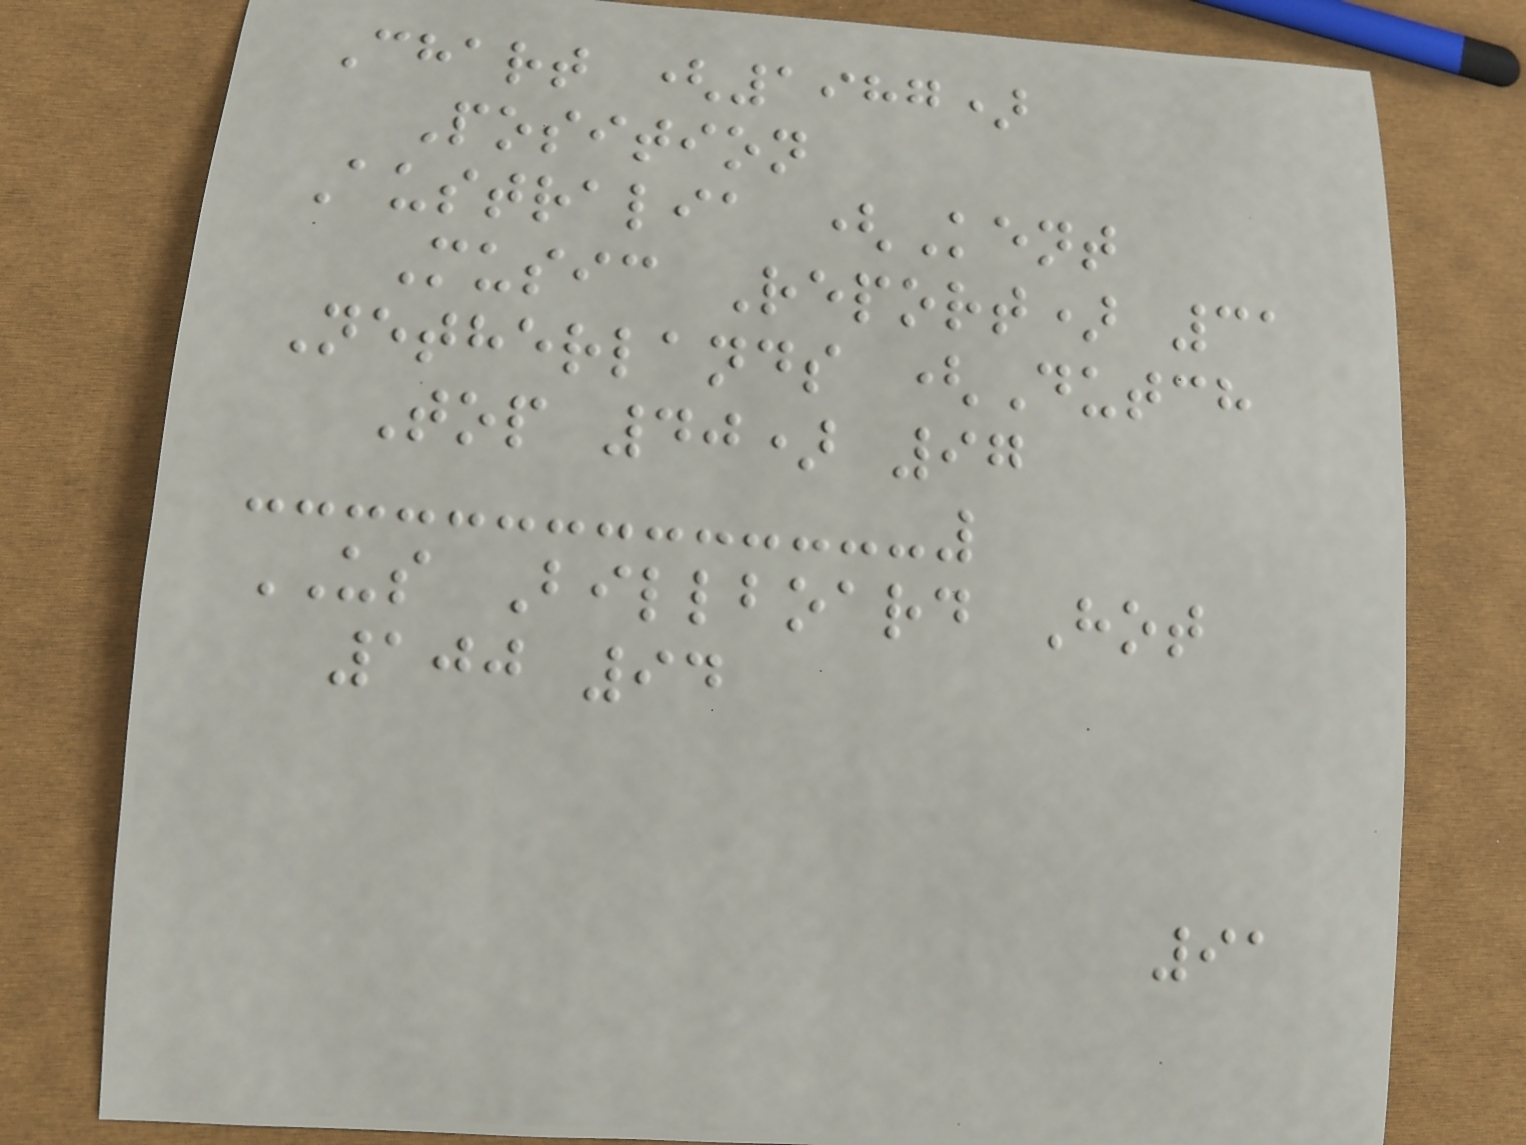Chart (1987)
Position
Australia (Kent
Music Report) 31
Netherlands (Dutch
Top 40) 97
US Billboard Hot
100 94
91
